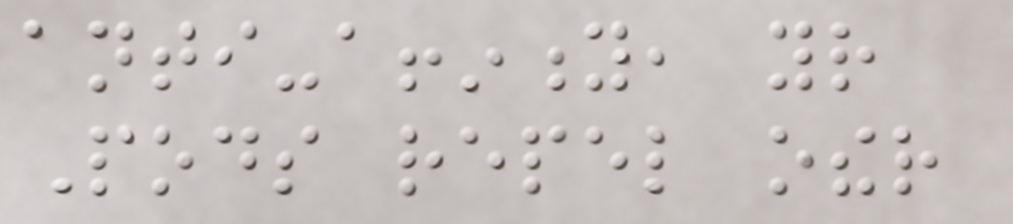anti-affinity, your
Pods repel other
